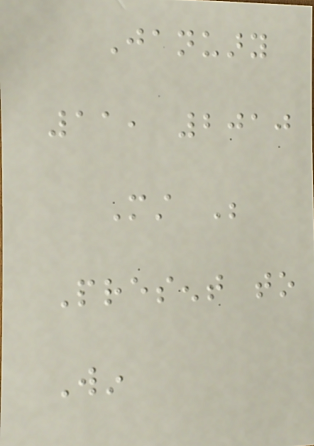January
11, 2010
Must Be
Present to
Win
